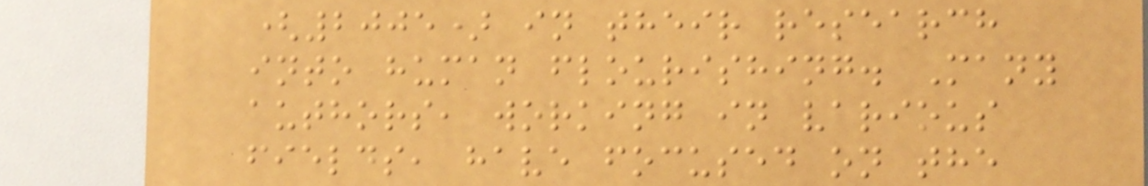(2005) in their research
into human flourishing. Many
authors, working in various
fields, have focused on the
